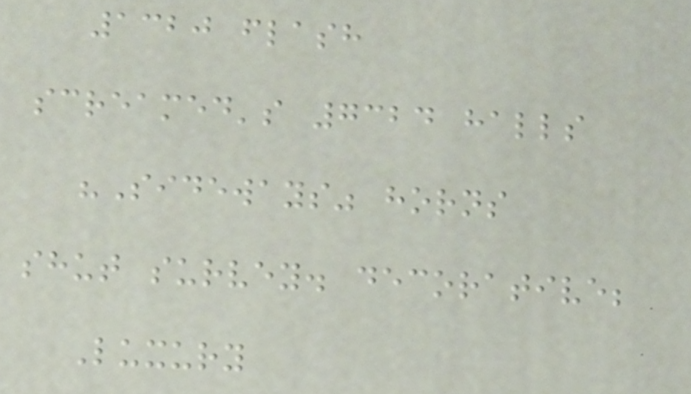1320 flash
screamed's 7324 halls
"Sideways" horns
shut survey. decorative;
Luxury
